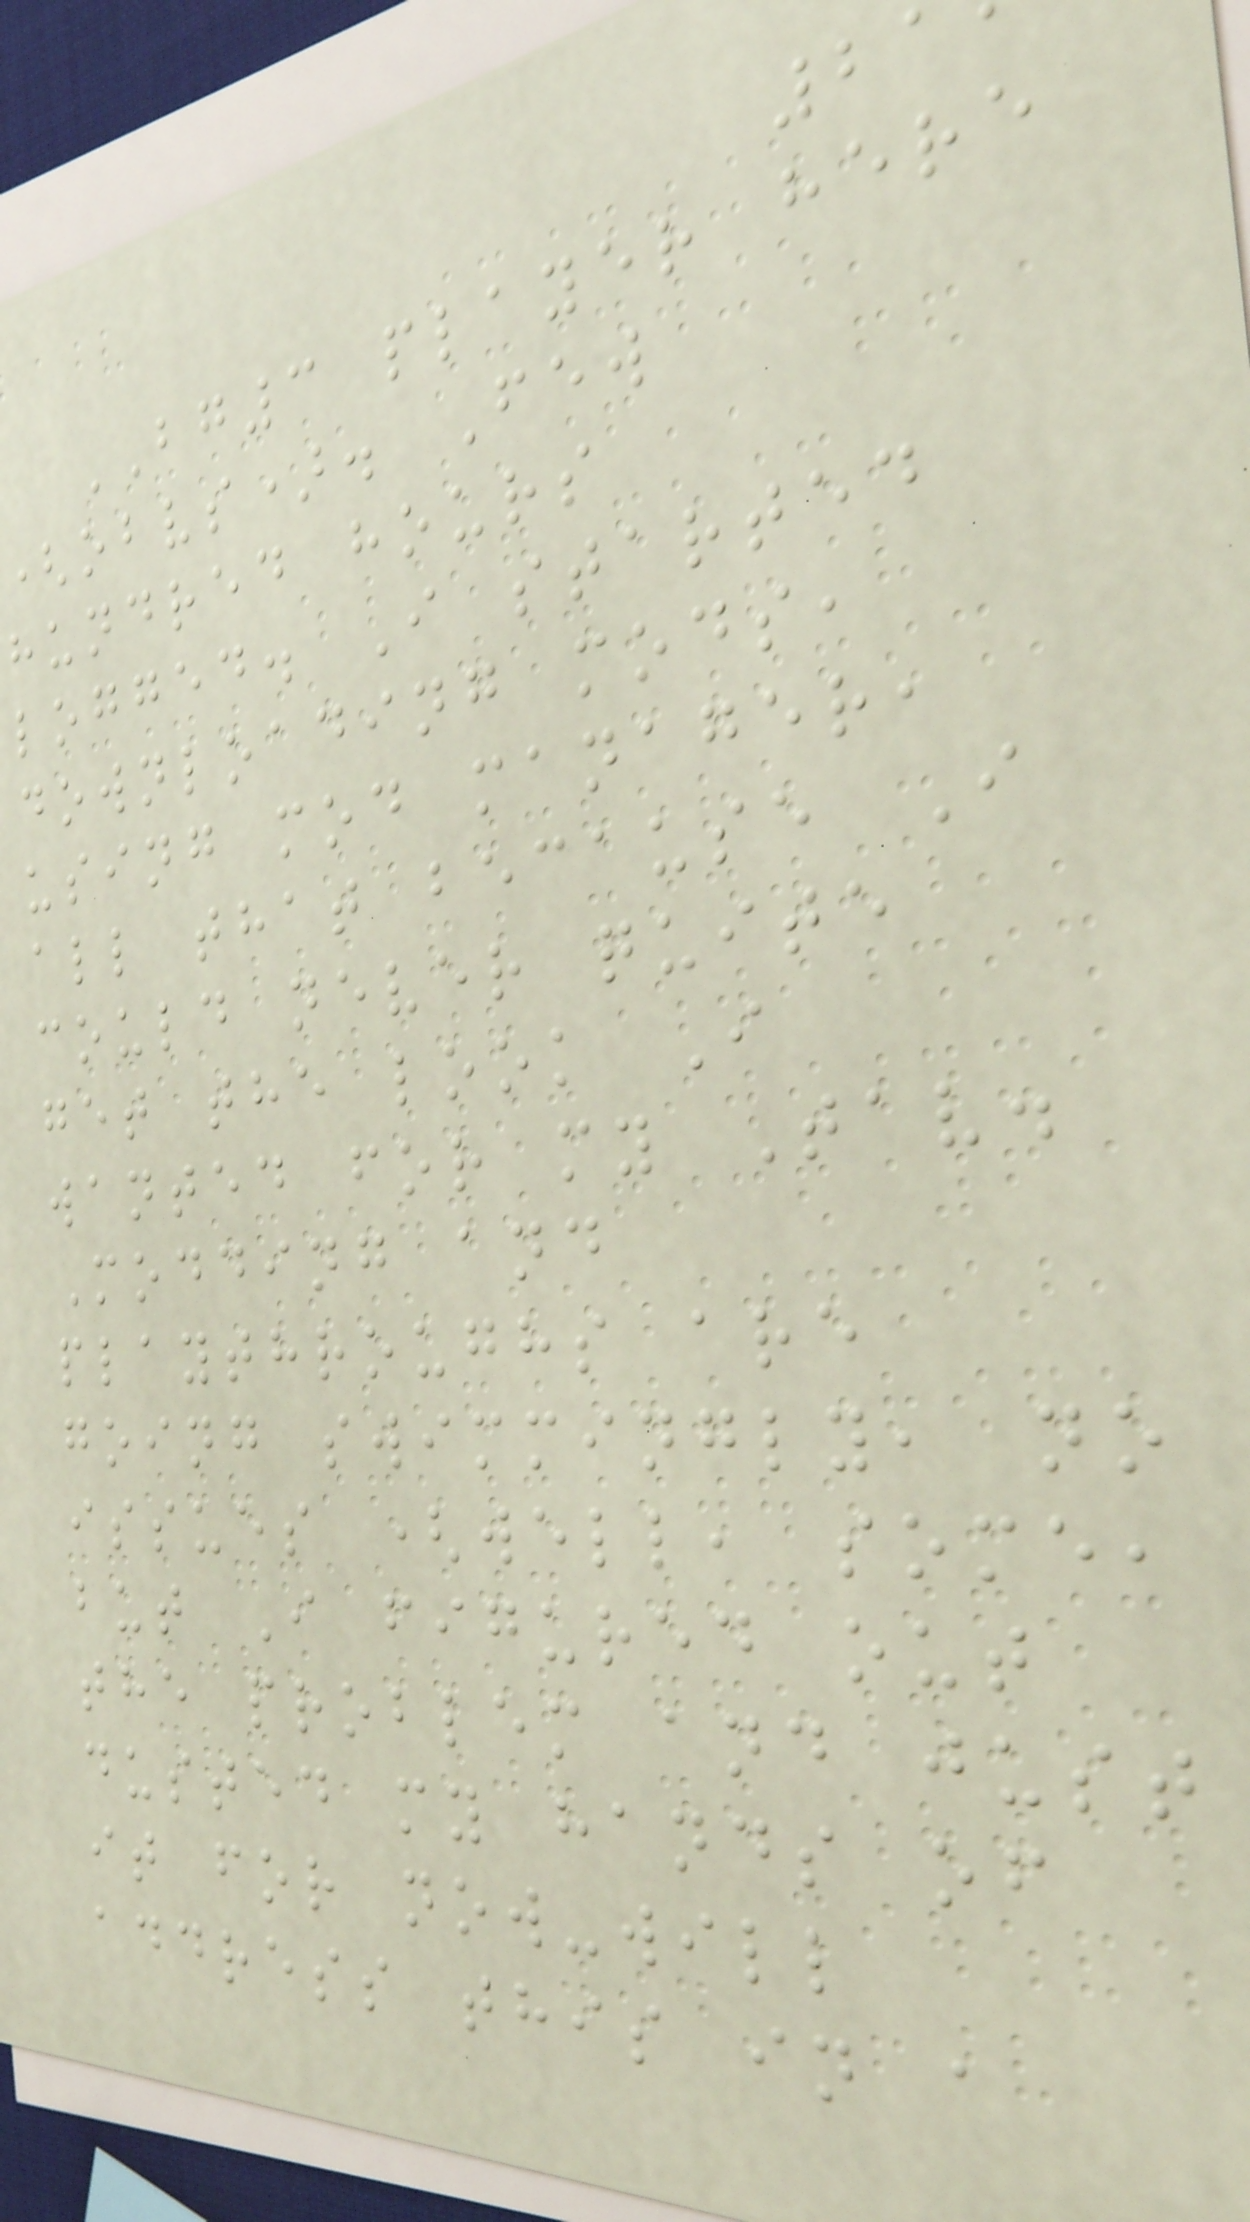BG3 player here
(obvs). Few
hundred hours
logged. I started
downloading mods,
using mod manager,
all that because I
could never quite
get the look I
wanted for my Tav.
Modding and
playthroughs are
going swimmingly, no
issues (well, some,
but I figured out
the problem and just
dusted my hands of
it for now-will
address this in a
